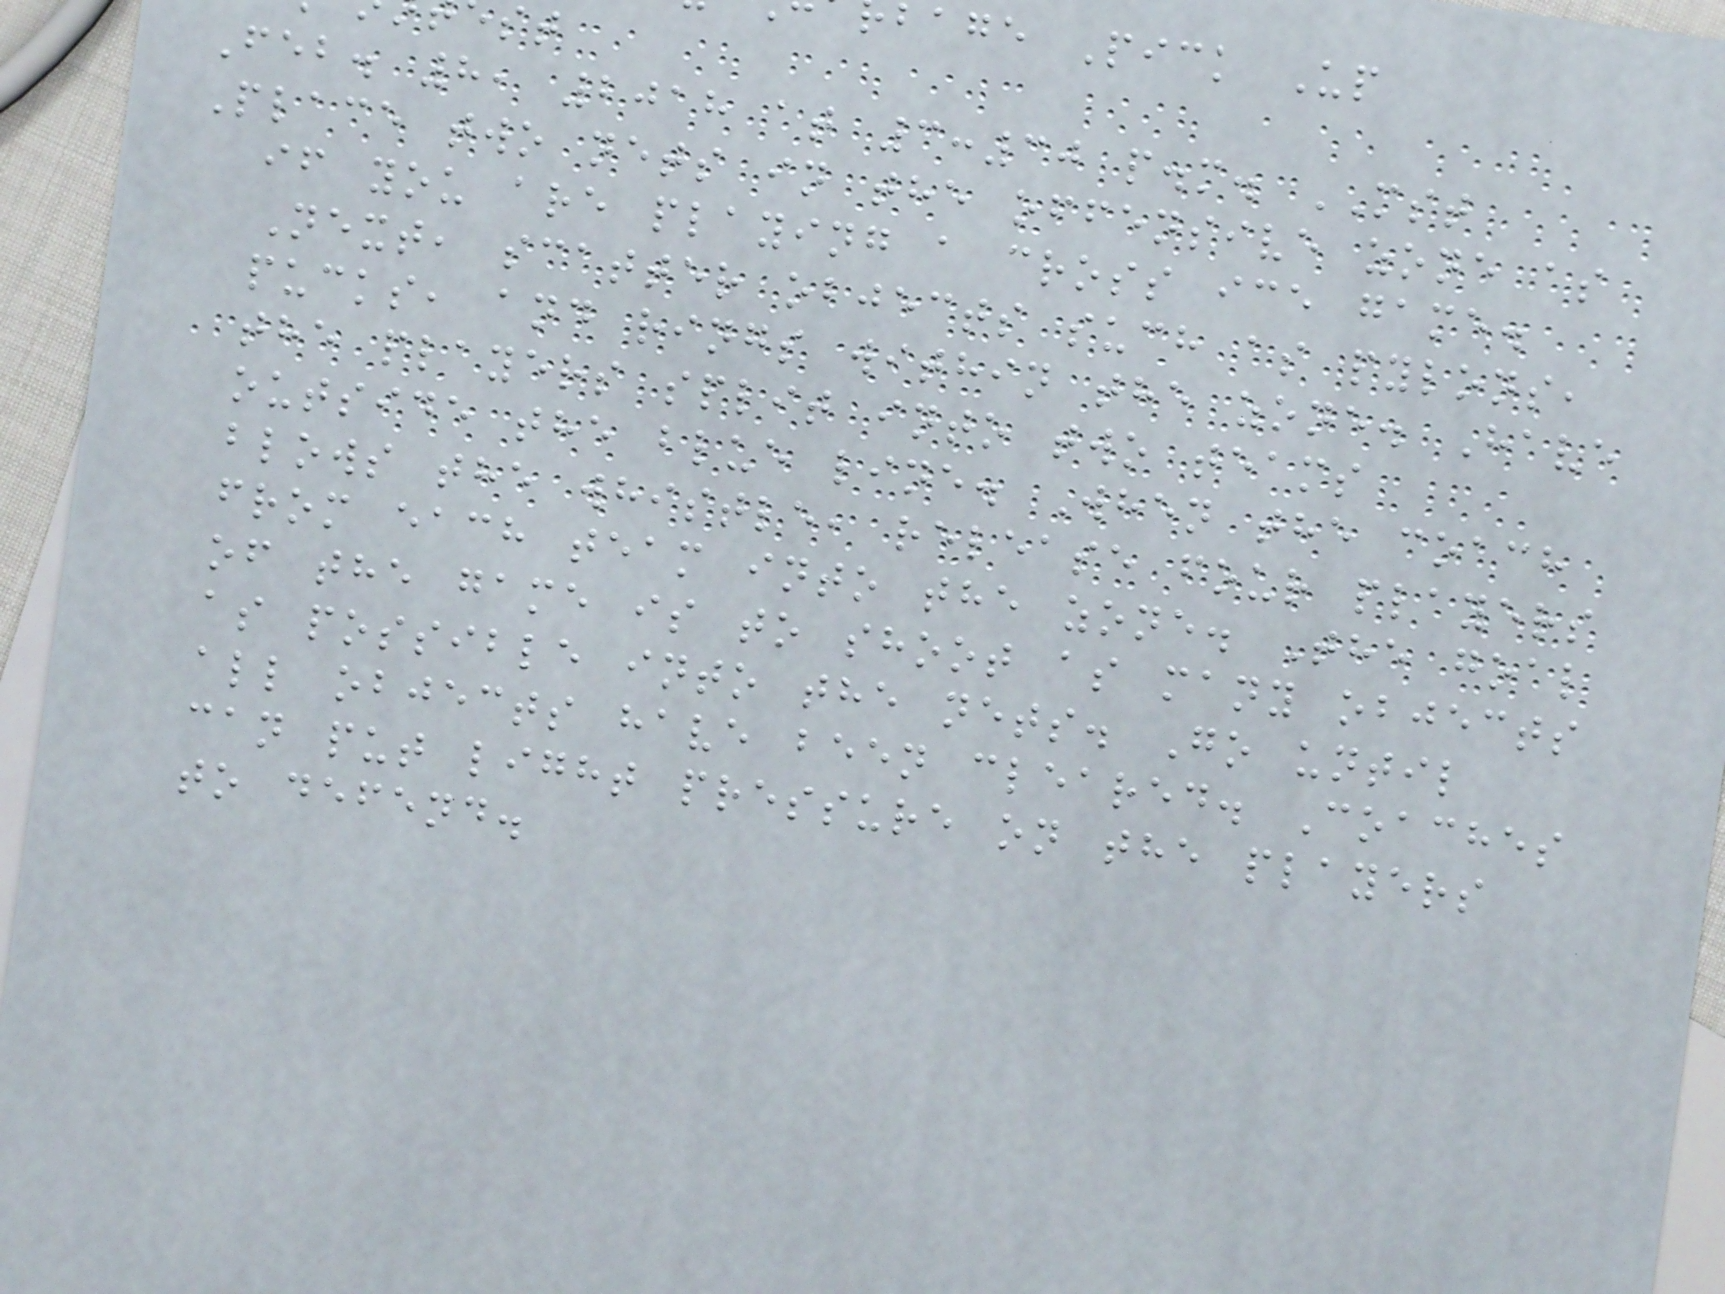bage Pick Up
Feb. 8, 2018 at 3:30 p.m. MST
Place two nets in the offensive zone as
if you are playing a cross ice game.
Next, scatter objects such as pylons,
pucks, and rings within the zone. Have
the players split into two teams
outside the blue line. When the coach
blows the whistle, release four players
from each team into the zone. The goal
of the game is to shoot as many objects
as possible into the nets. Go until
all objects have been cleared. Coaches
can put light pressure on the players
to defend.
